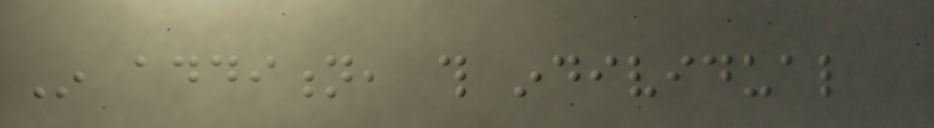In addition, this individual
